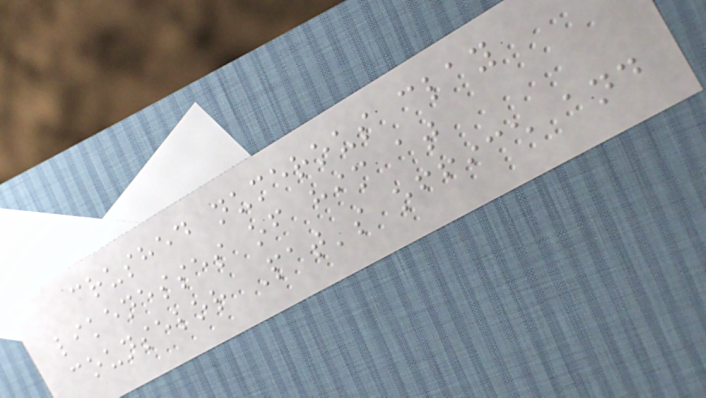crushed numerous clay
likenesses of him at
counselor Pat's office and
